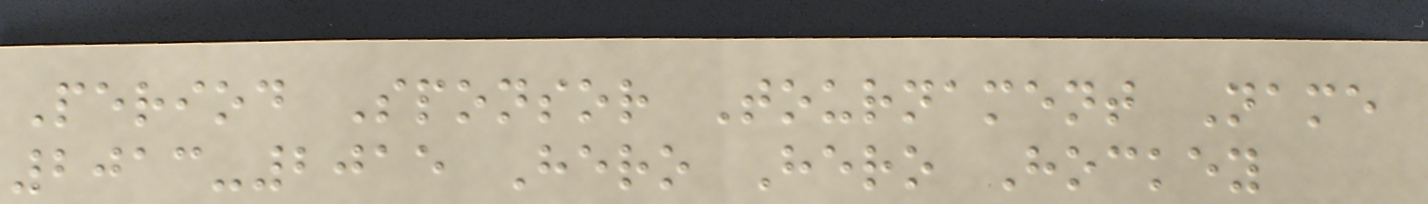Period Sponsor Tournament Name
2013-2015 Hero Hero Hockey
